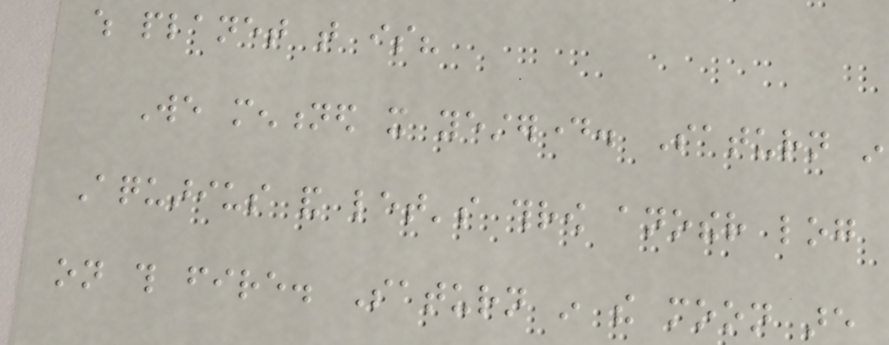which planet that is?
We mentioned it yesterday. Saturn in
Aquarius and let's throw another log
on this fire. Saturn in the moon are
